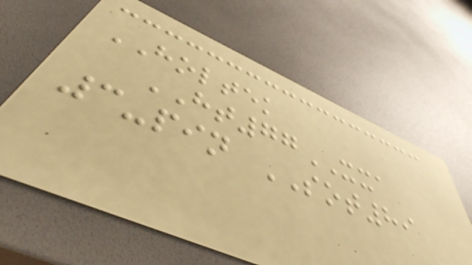HOLTEK
HT77XXA
3-pin SOT89
